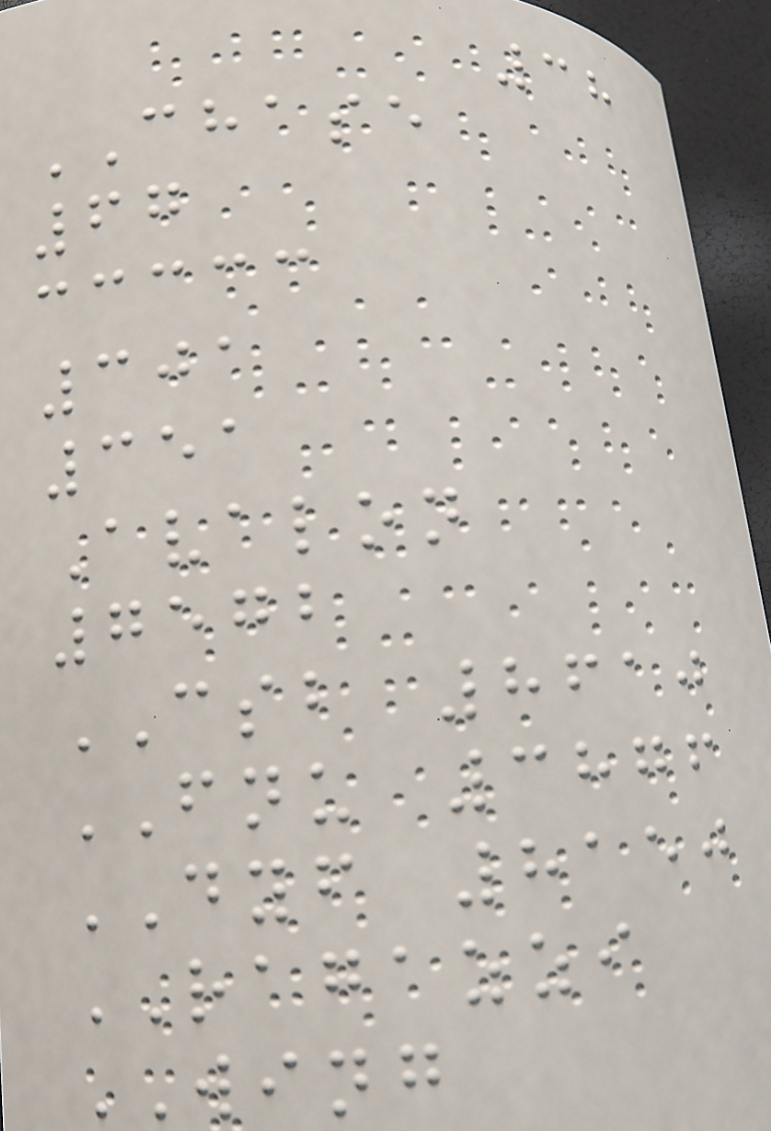38
CHASE
67
301
351
Avalon
7572
CSB 8610
FNU 3876
DYF 8150
RAGAZZI
WING
